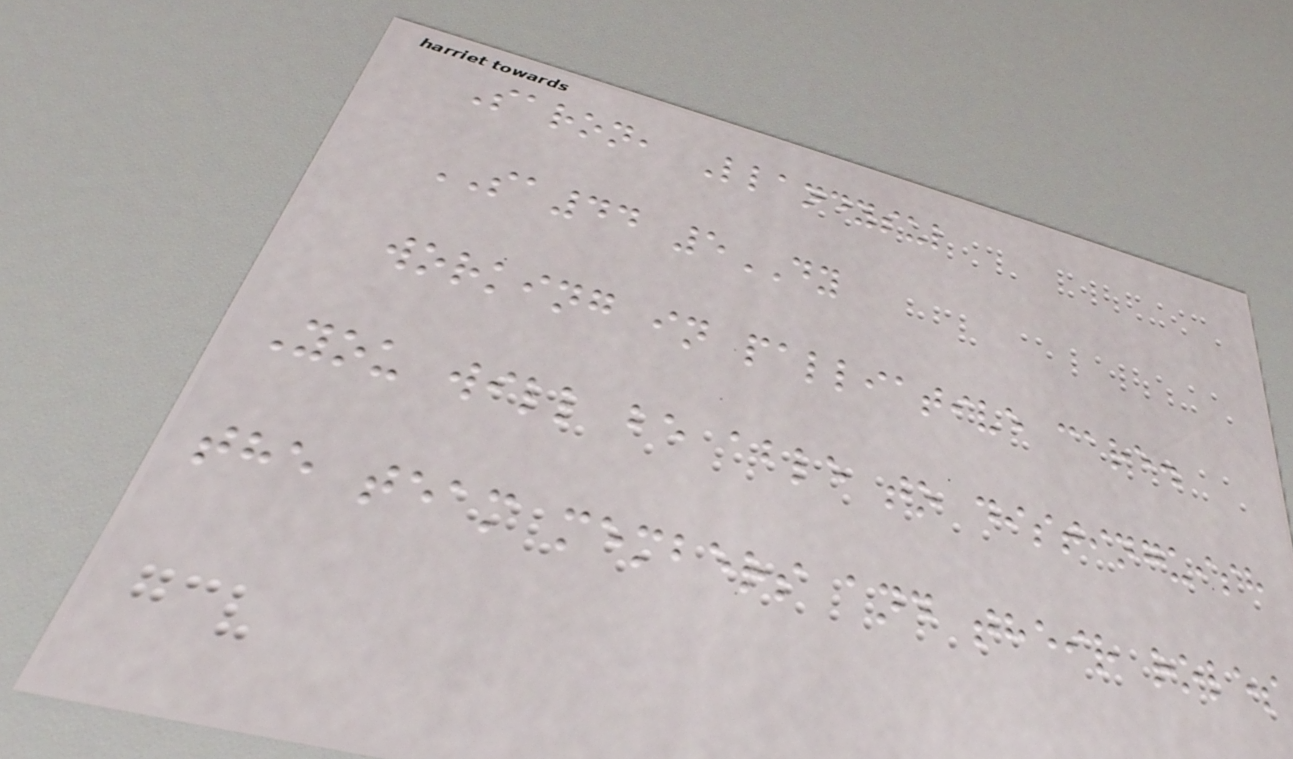Saron, Llandysul
SA44 5DY
working in palliative care.
You will be able to distinguish
the team members and their roles
